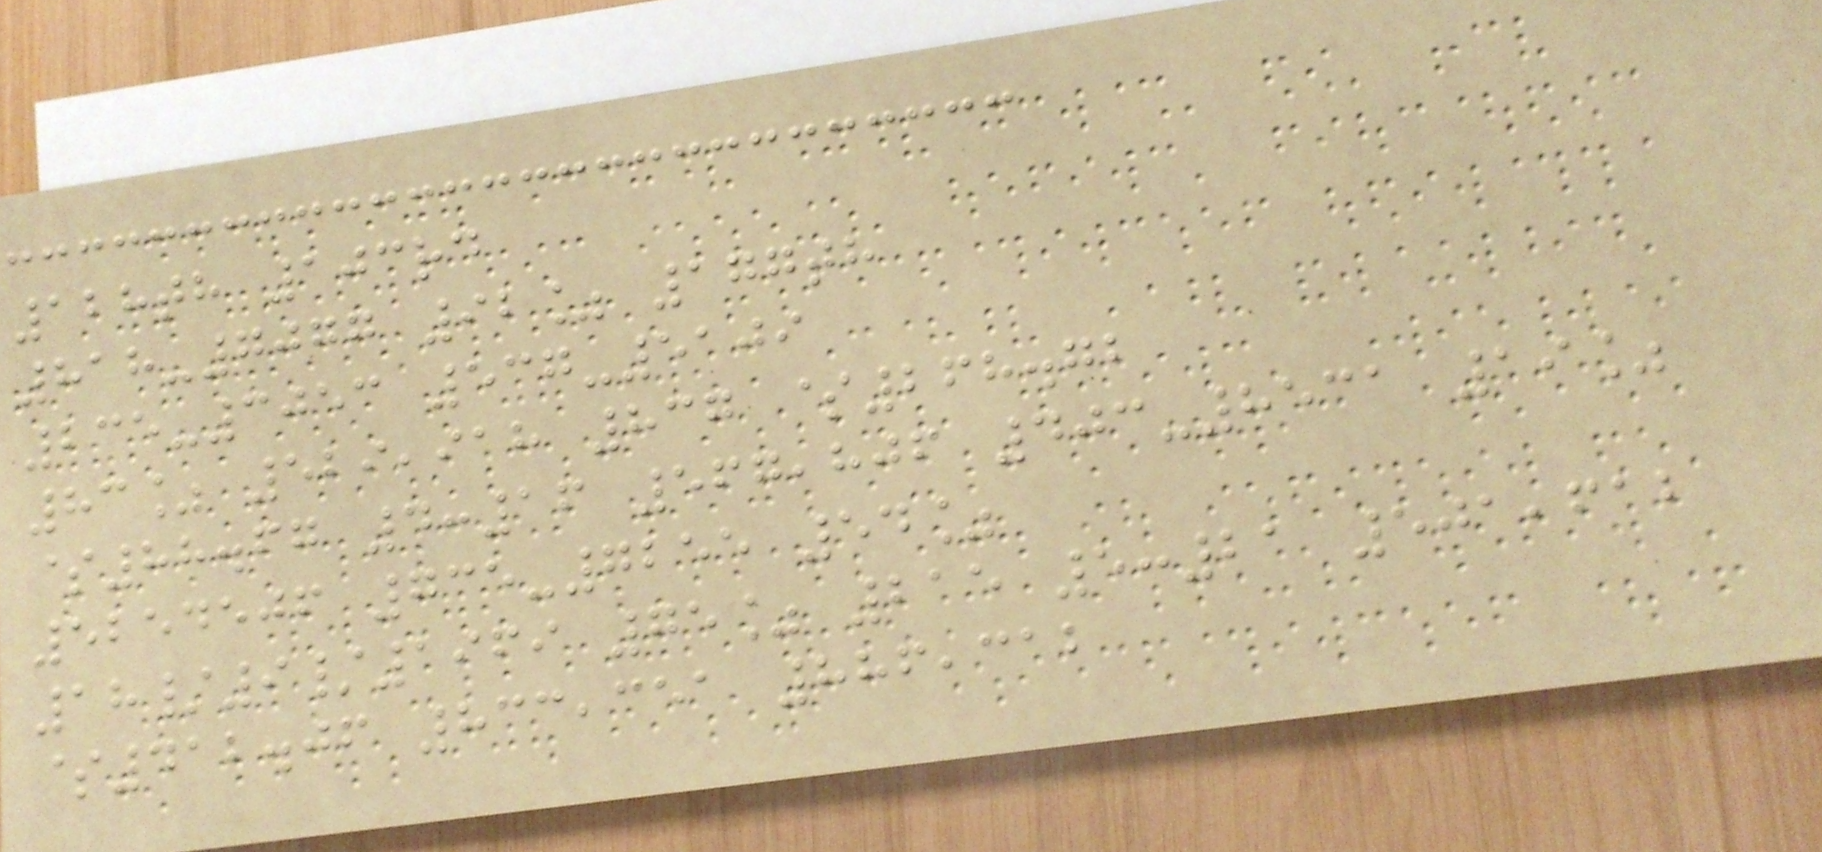128th 103rd
818-7077 92% 177th
235-3053 537-5109
83% 529,918 837 $268.72
$88.67 4:16 567,806 403-8531 19%
5254506 735-7255 54%
18/9/1969 75% 215 5:21 501,612
$412.06 833,351 886,312
